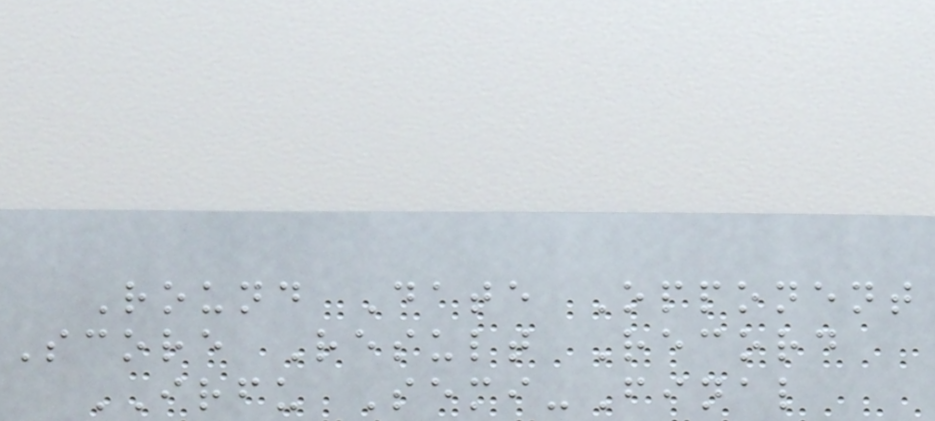Round Date Opponent
Score Result Record
IRFU Semi-Final
